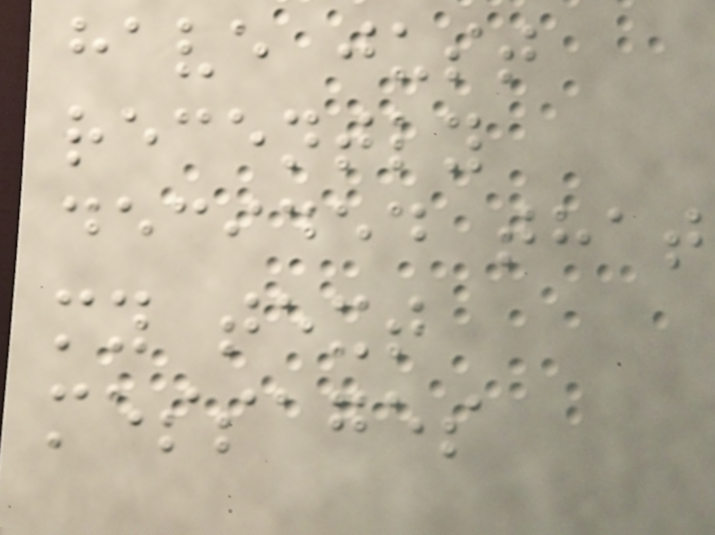have just
recently
decided that
my text
messages
